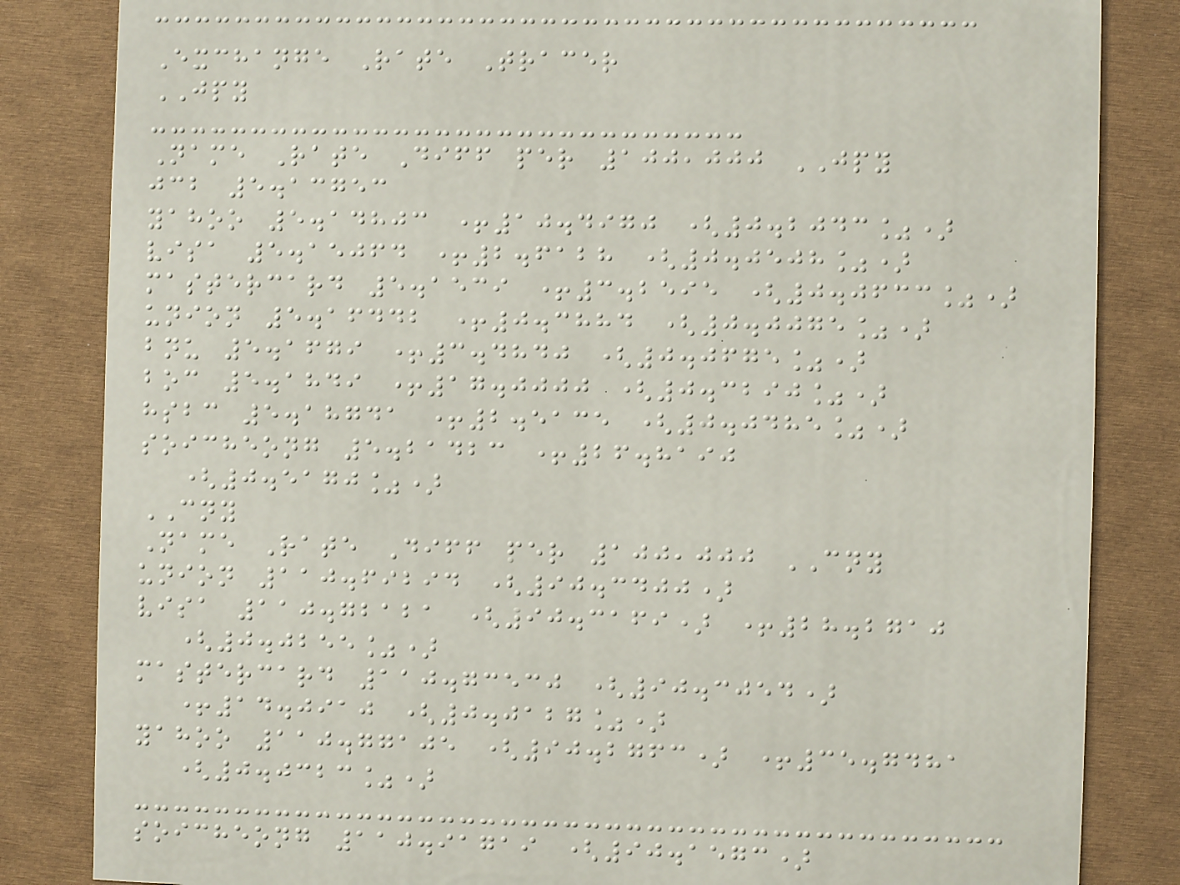Exchange Rate Tracer
JPY
Name Rate Diff per 100,000 JPY
jcb 5.13753
yahoo 5.14803 +10.4970 (0.2043%)
visa 5.15064 +2.6128 (0.0508%)
mastercard 5.1539 +3.2595 (0.0633%)
union 5.16442 +0.3884 (0.0075%)
bnu 5.1679 +3.4840 (0.0675%)
boc 5.1849 +17.0000 (0.3290%)
hsbc 5.18741 +2.5135 (0.0485%)
soicheong 5.21423 +26.8190
(0.5170%)
CNY
Name Rate Diff per 100,000 CNY
union 110.69294 (90.3400)
visa 110.72121 (90.3169) +28.2710
(0.0255%)
mastercard 110.73530 (90.3054)
+14.0910 (0.0127%)
yahoo 110.77105 (90.2763) +35.7481
(0.0323%)
soicheong 110.91719 (90.1573)
